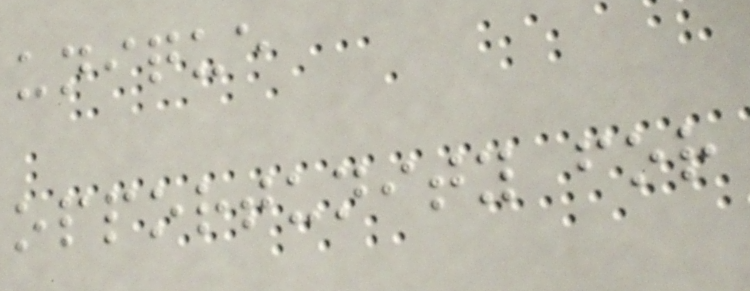unique
opportunity for
